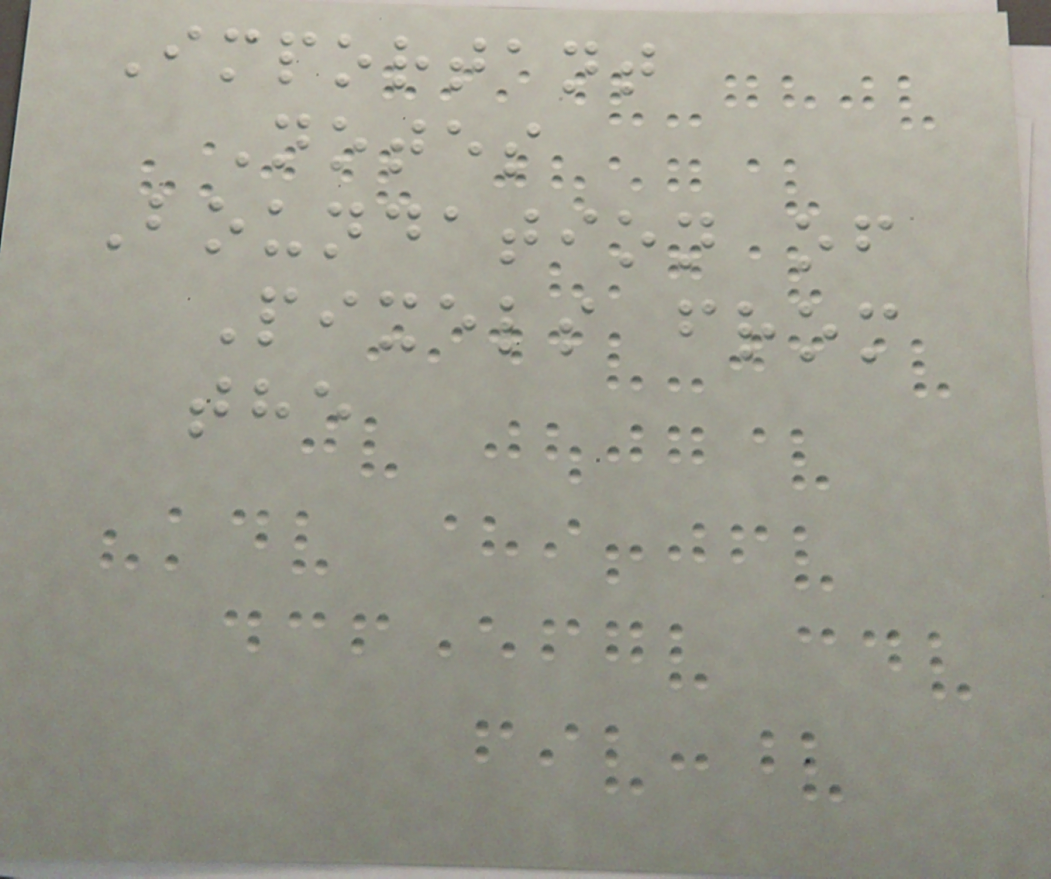Important
Notes
Boundation of
Pixels from
the
